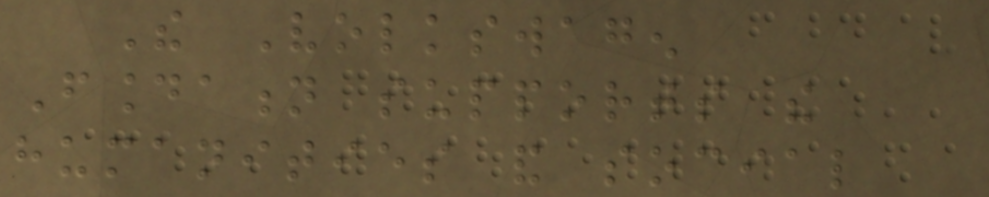The Volkswagen
Foundation supports the
humanities and social
